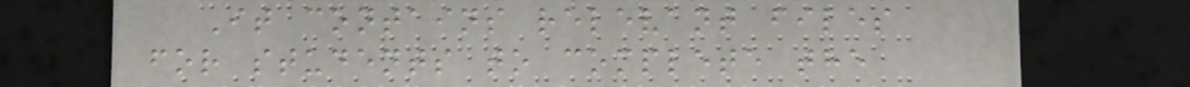It contains relevant files
for students to complete the
